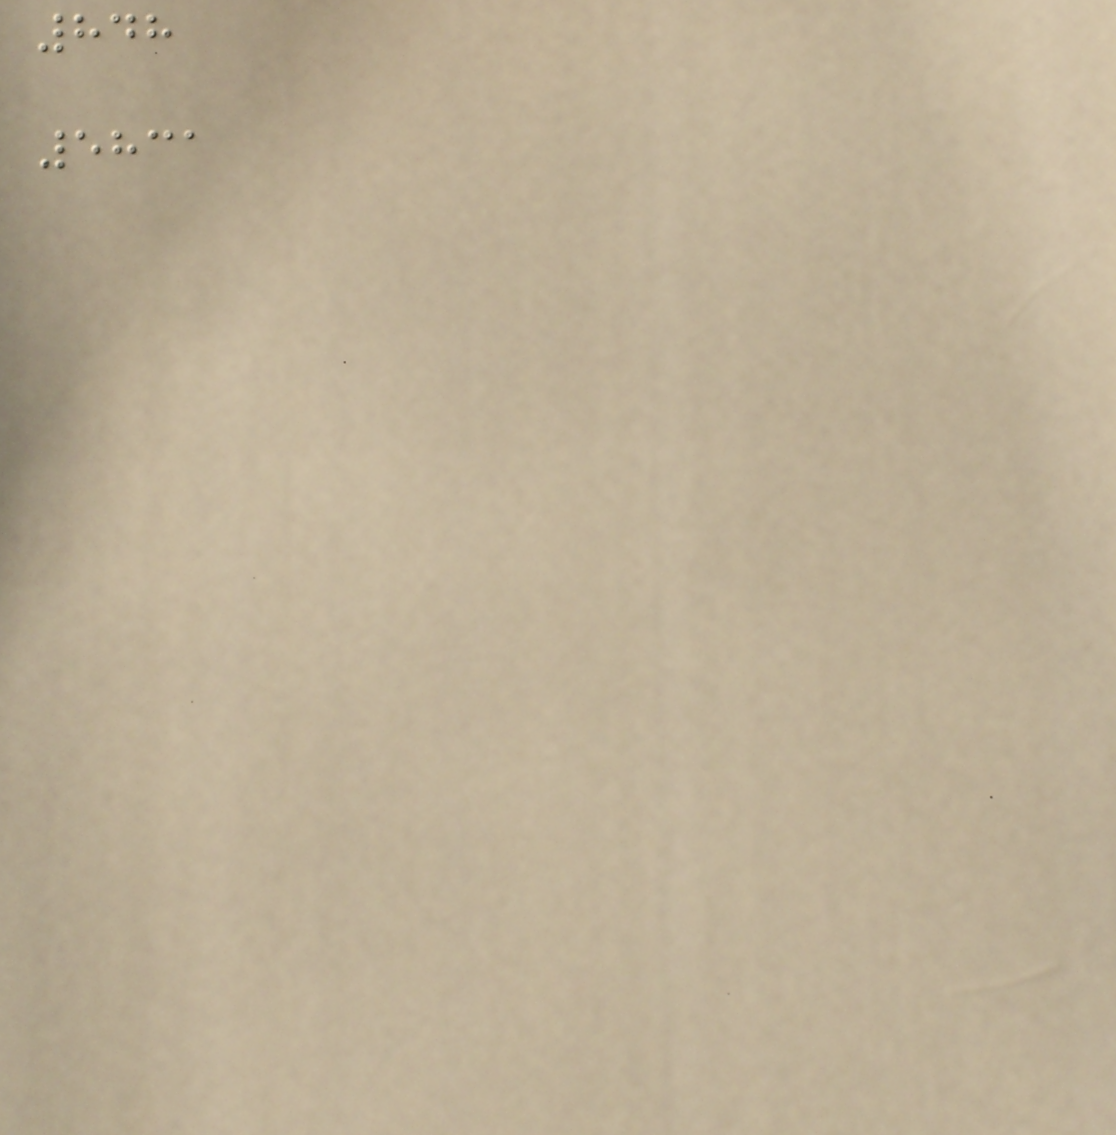848
5831
